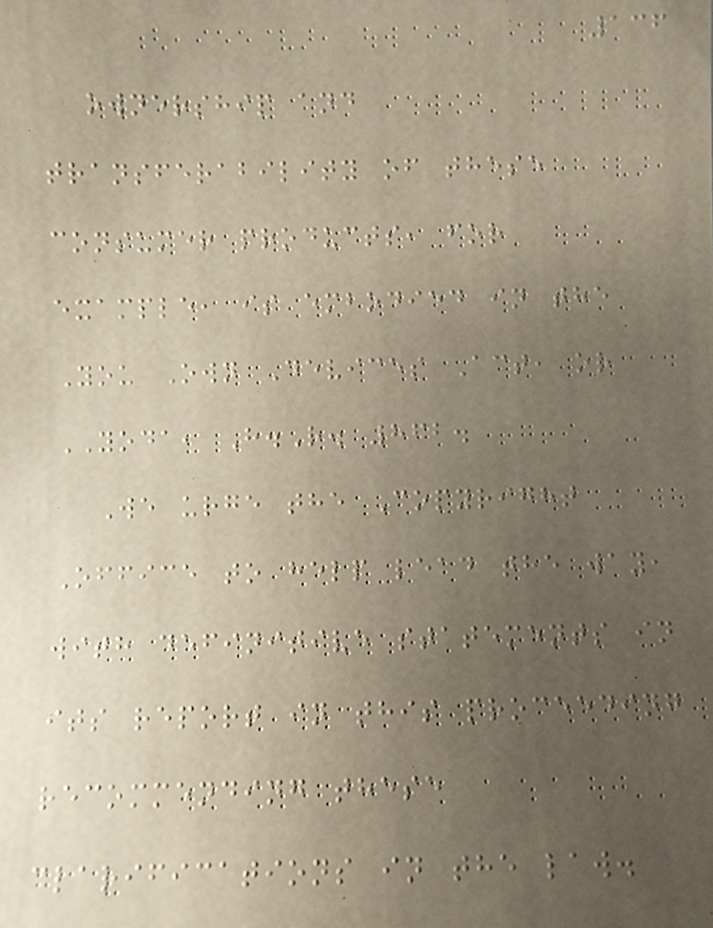136
ownership and
transferability of these
consumer products, for
example, is embodied in the
You Own Devices Act, or
YODA, H.R. 862.
We urge the Copyright
Office to help lead the way,
with definitive statements in
its report in this proceeding
recommending these
clarifications in the law.
